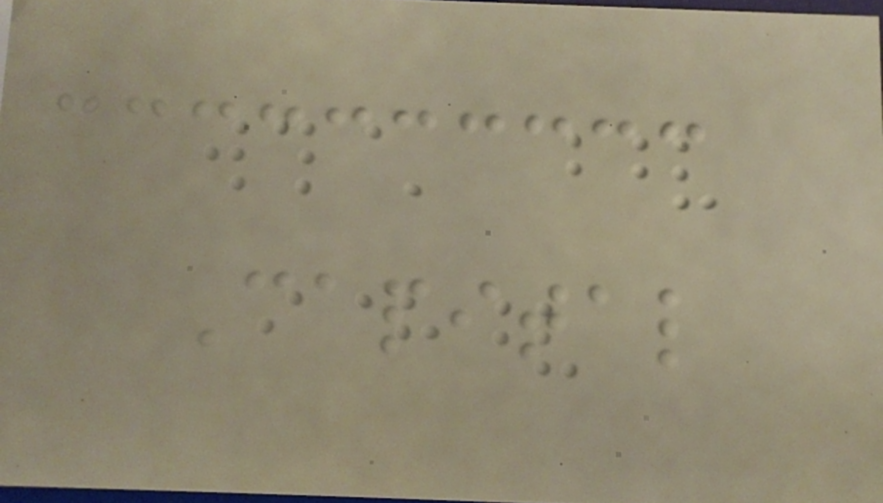Capital
